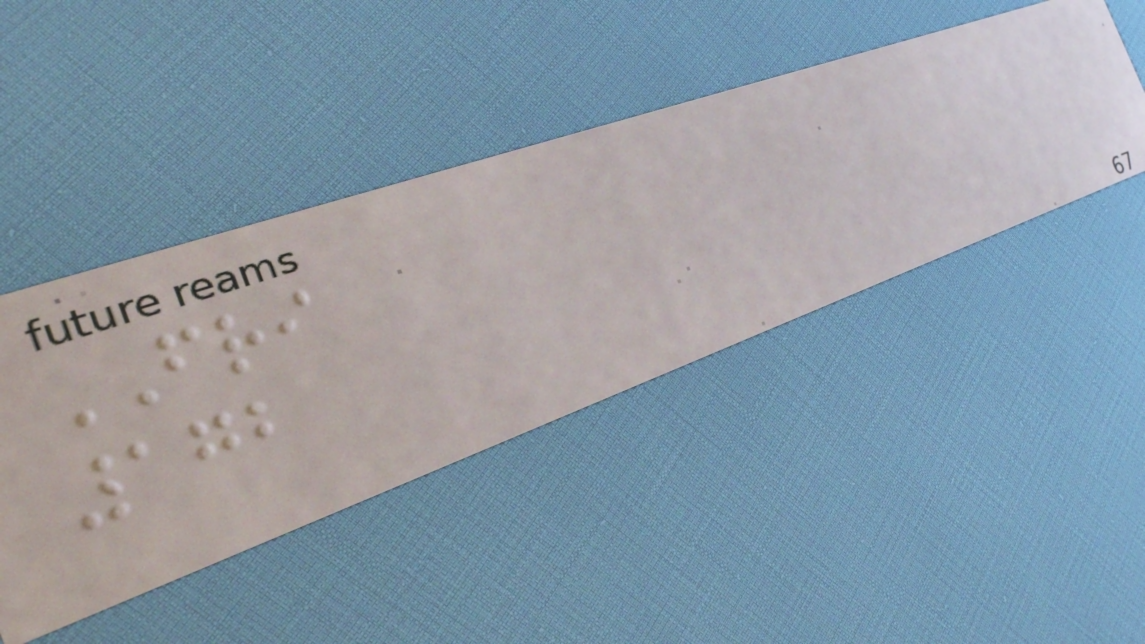FRI
172
